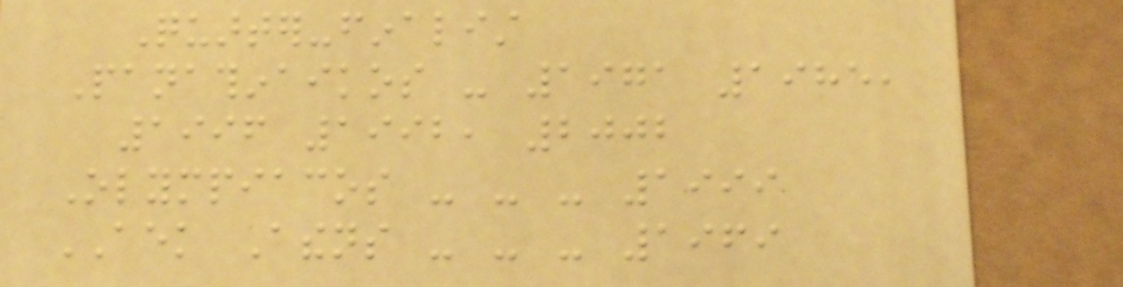Quarter-finalist
Panathinaikos - 1971 1985,
1996 1992, 2002
Olympiacos - - - 1999
AEK Athens - - - 1969
